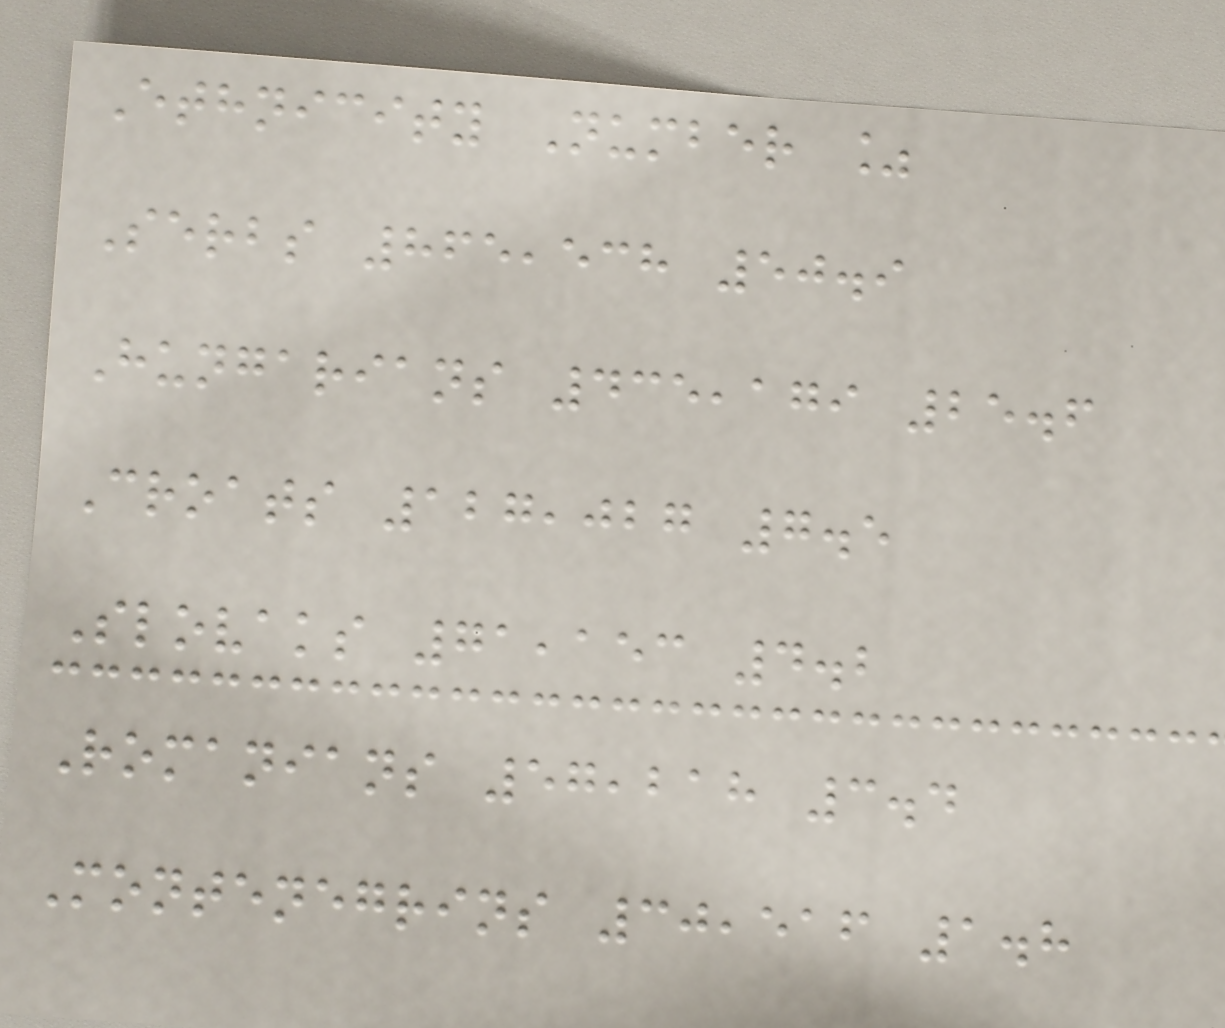Ethnicity Number %
Serbs 865,538 50.9
Hungarians 435,179 25.6
Croats 127,027 7.5
Slovaks 71,153 4.2
Romanians 57,218 3.4
Montenegrins 30,516 1.8
